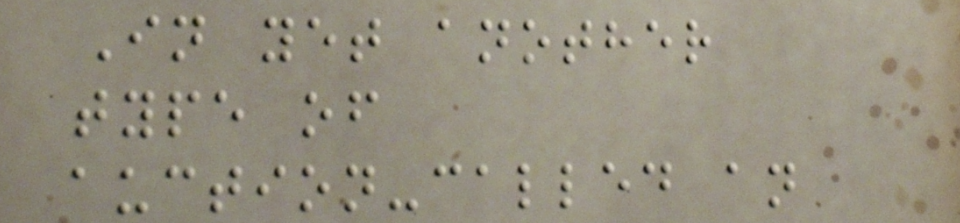In yet another
type of
auction-called an
